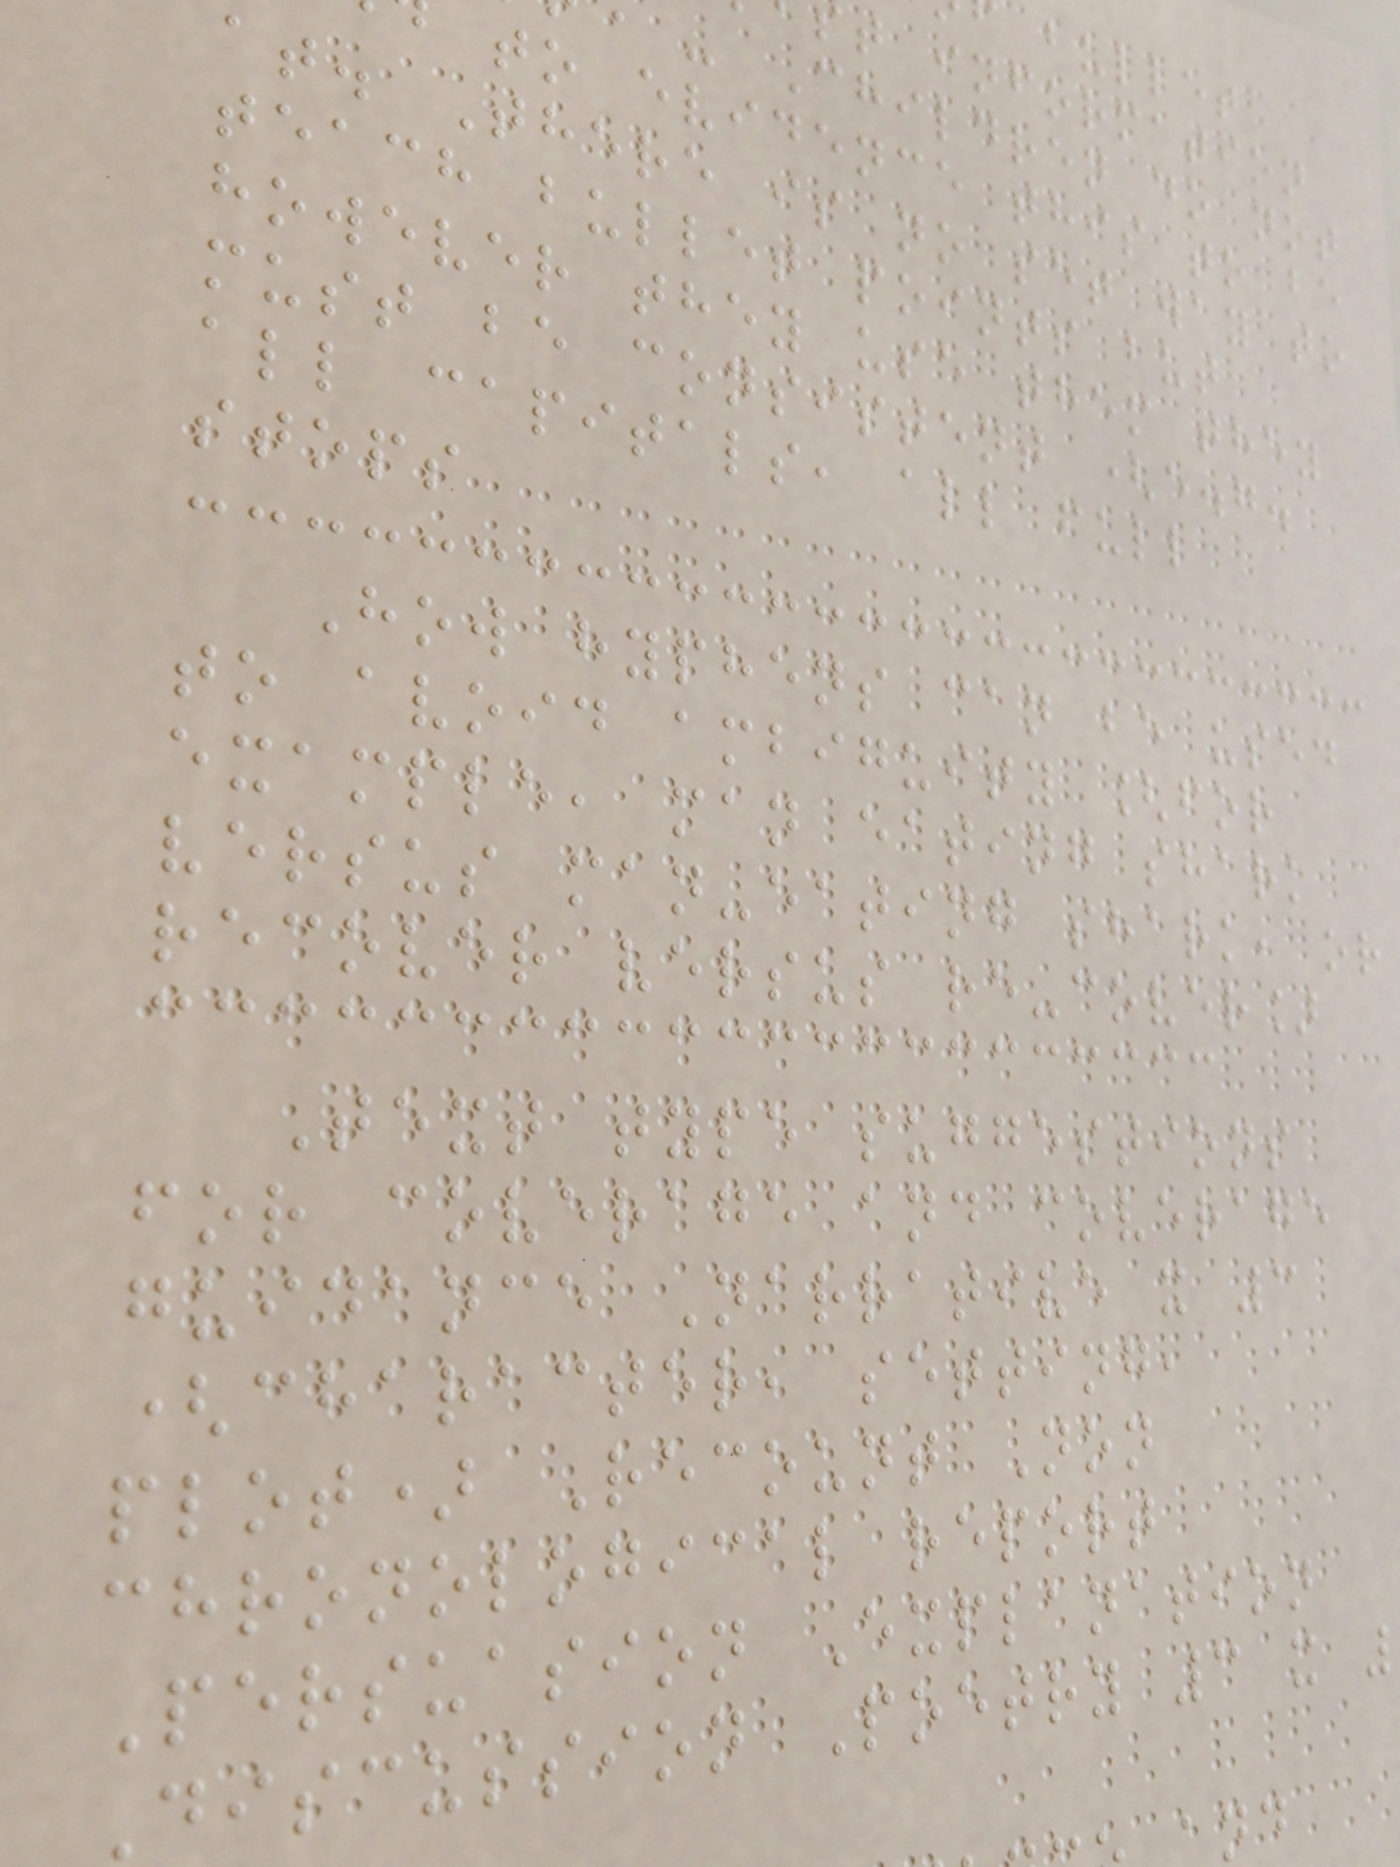bullet
t information
- Children do not
to evidence this to be
at. There is no set way to
teach bullet points but
however they use them they
must be consistent (e.g.
all capitals, all full
stops
How hyphens can be used
to avoid ambiguity [for
example, man eating shark
versus man-eating shark, or
recover versus re-cover]
Text type suggestions
for coverage and coverage
guidance Narrative x 3
(character, setting,
plot) Recount Non
chronological report
Persuasion Explanation
Discussion Poetry 3 x
